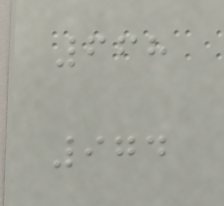668
974
